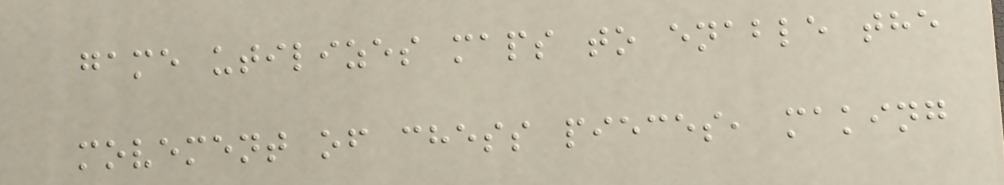game utilizes maps to enable the
movement of chess pieces, making
